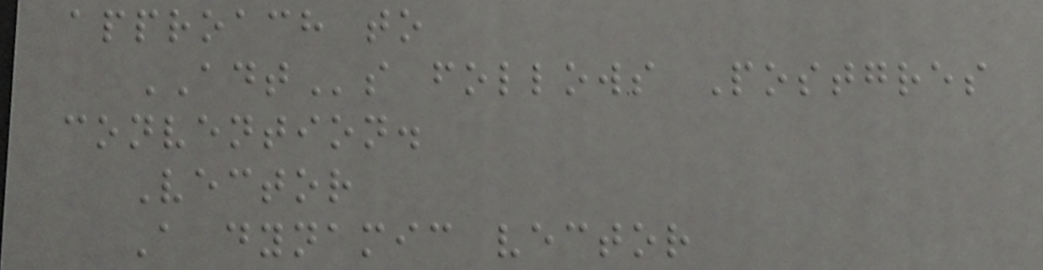approach to
ADTs follows Postgres
convention.
Vector
A dynamic vector
